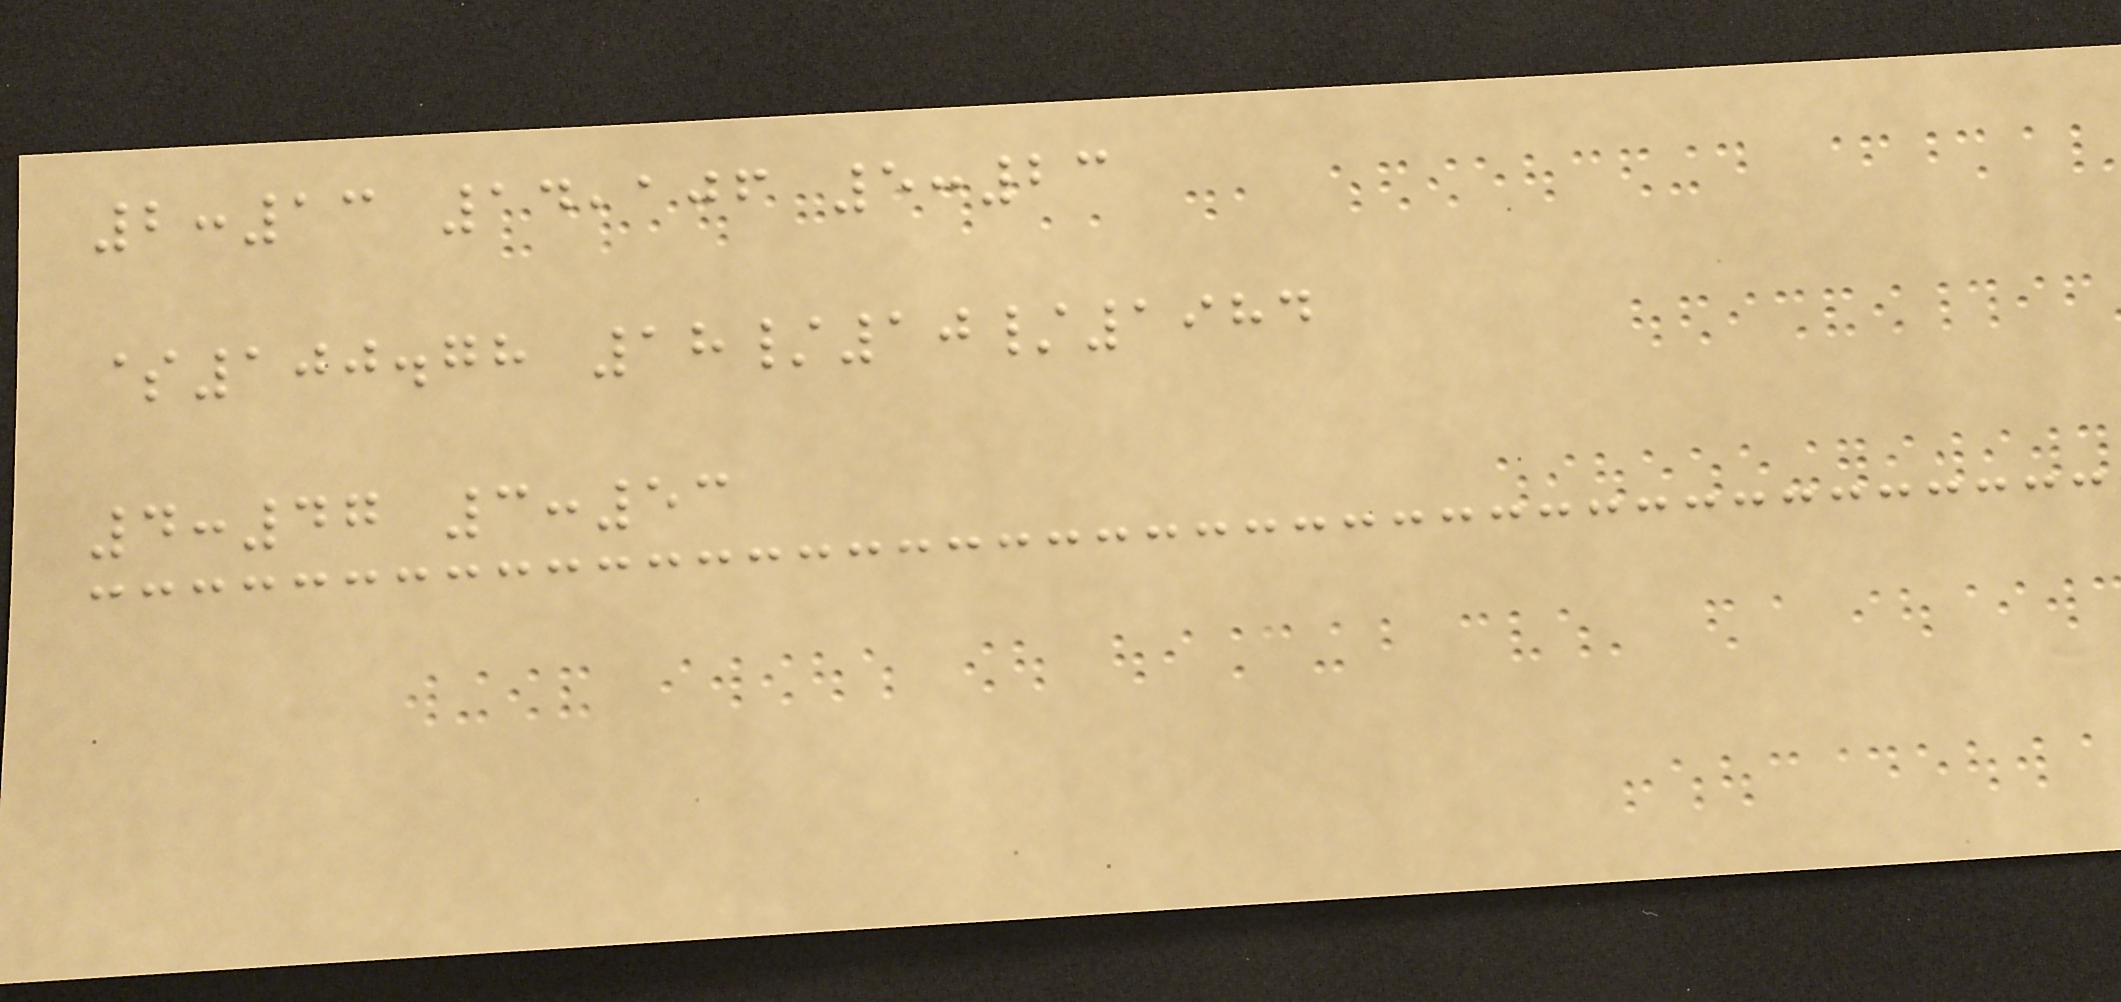2:13 14,106 5:23
$100.78 18/10/1984
4:47 3:53
